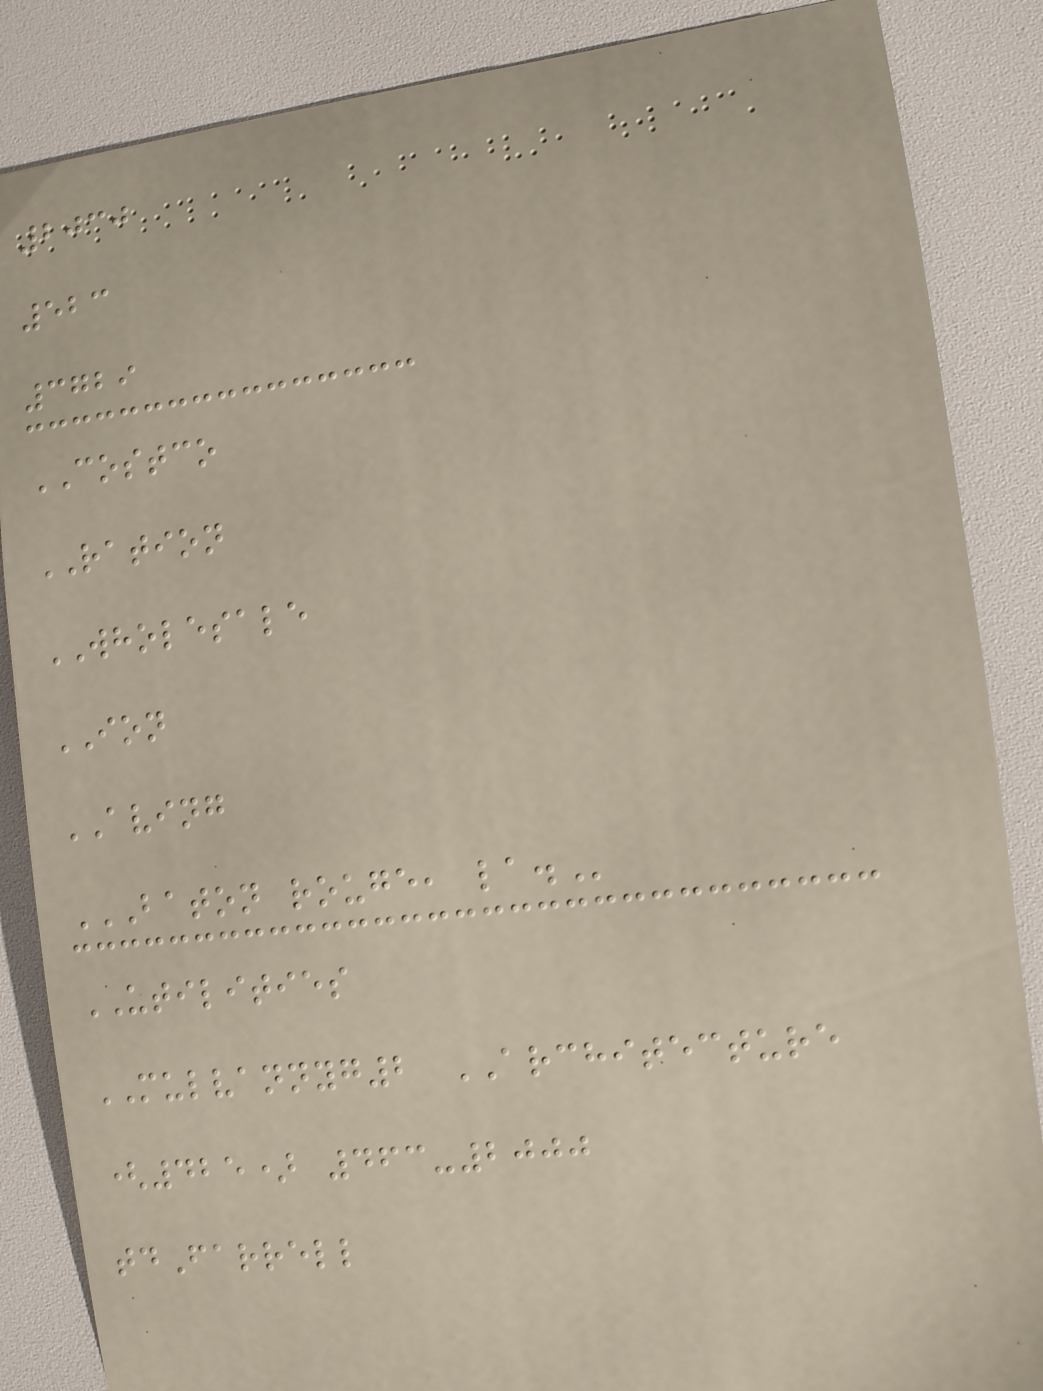2030
523
3729
COSTCO
RATION
WHOLESALE
ION
AVING
BATON ROUGE, LA.
UTILITIES
MULVANNYG2 ARCHITECTURE
(425) 463-2000
tdFarrell
